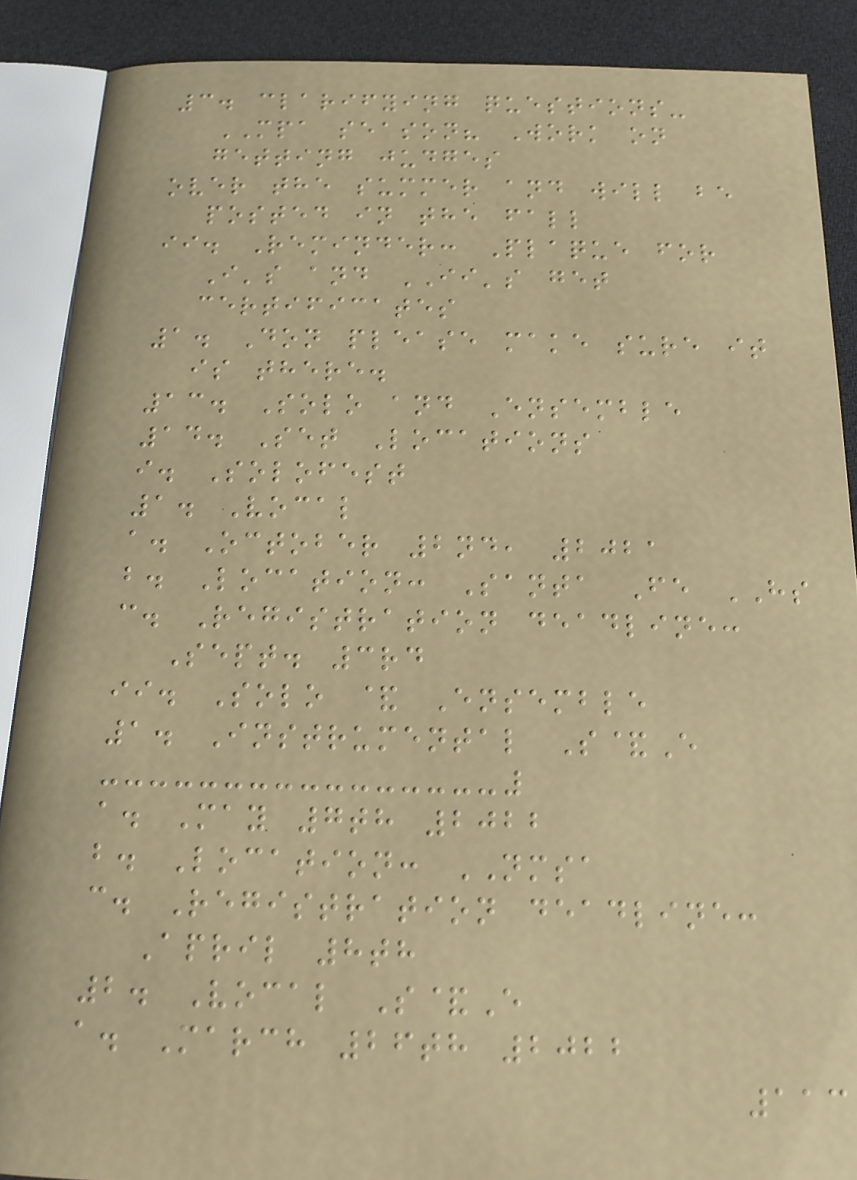3. clarifying questions-
MPA season? Work on
getting judges
over the summer and will be
posted in the fall
ii. Reminder: Plaque for
I's and II's get
certificates
1. Don please make sure it
is there.
13. Solo and Ensemble
14. Set Locations
i. Solofest
1. Vocal
a. October 2nd, 2021
b. Location: Santa Fe HS
c. Registration deadline:
Sept. 3rd
ii. Solo & Ensemble
1. Instrumental S&E
a. May 7th 2022
b. Location: NMSA
c. Registration deadline:
April 8th
2. Vocal S&E
a. March 26th 2022
113
